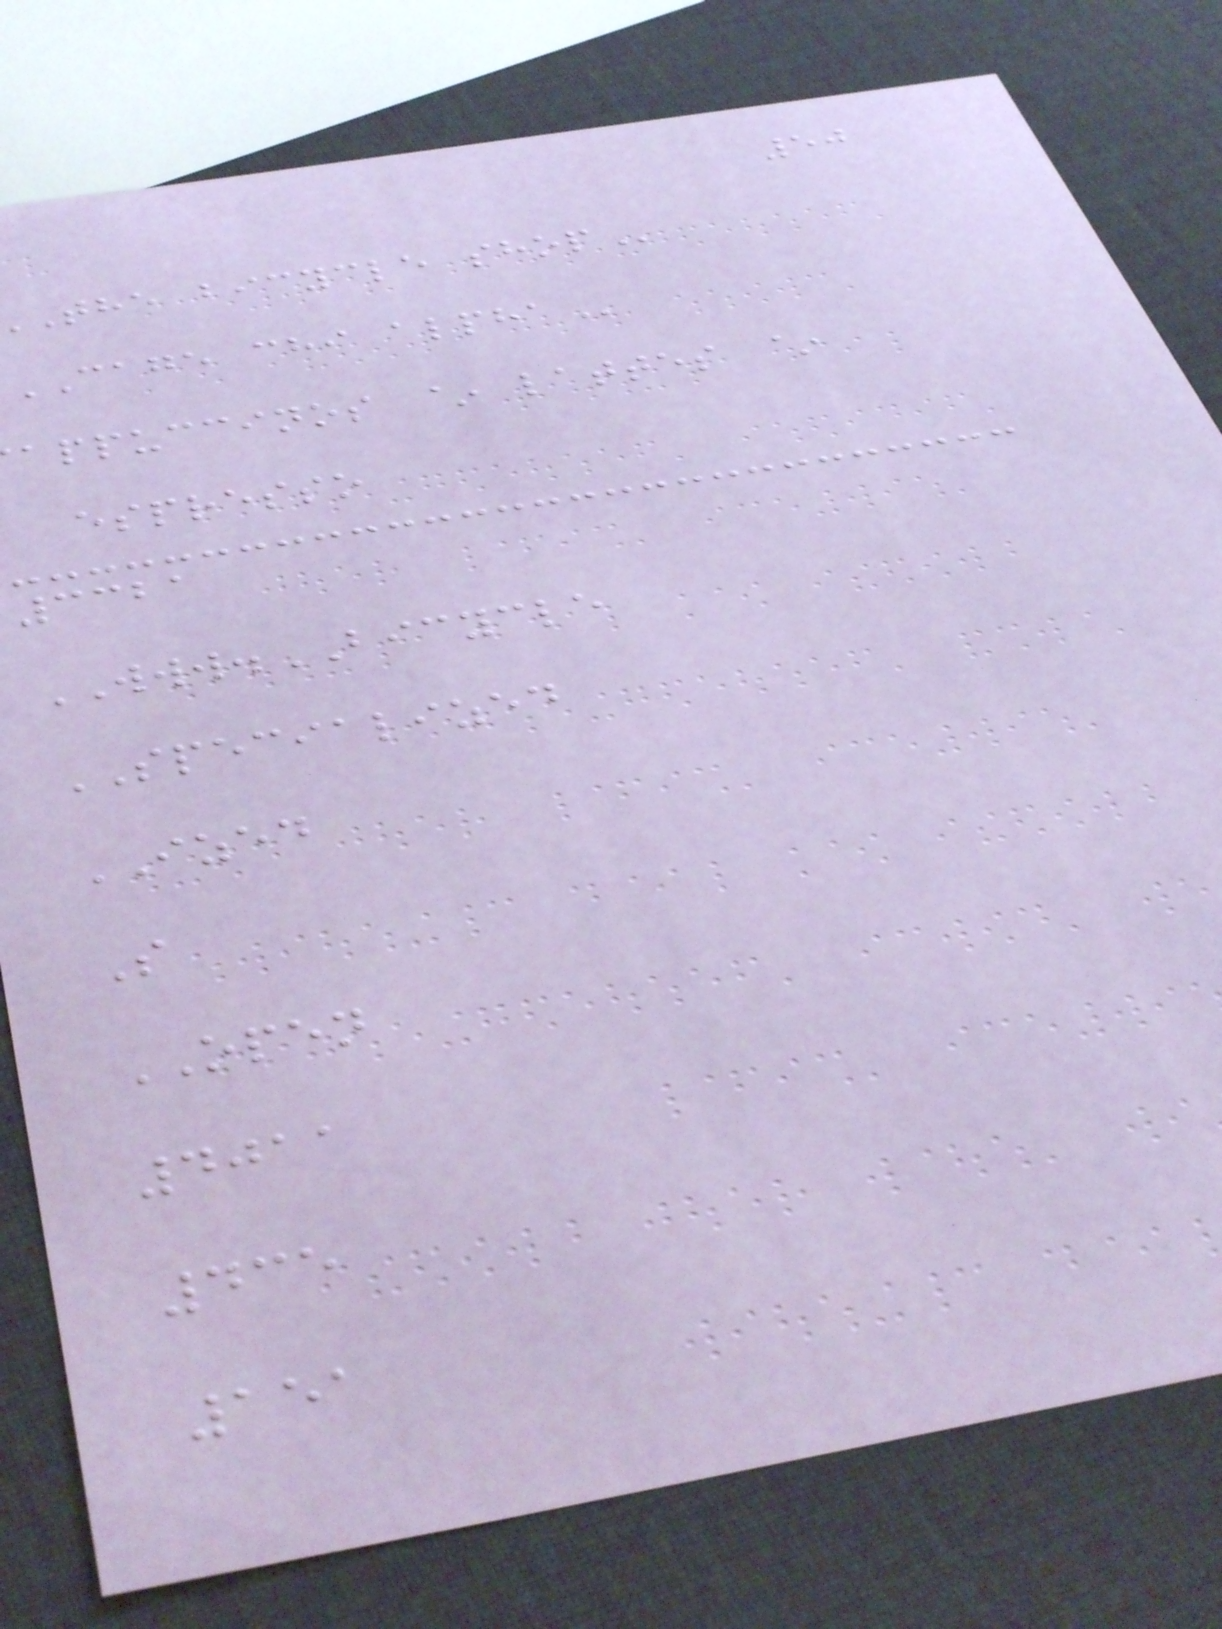50
the bicycle
CAGE chi
appuccinos ~ lattes ~
espresso
3321
WWW.BICYCLE
SPECIALIZED
IZED
S
OPEN
4011
435
151
